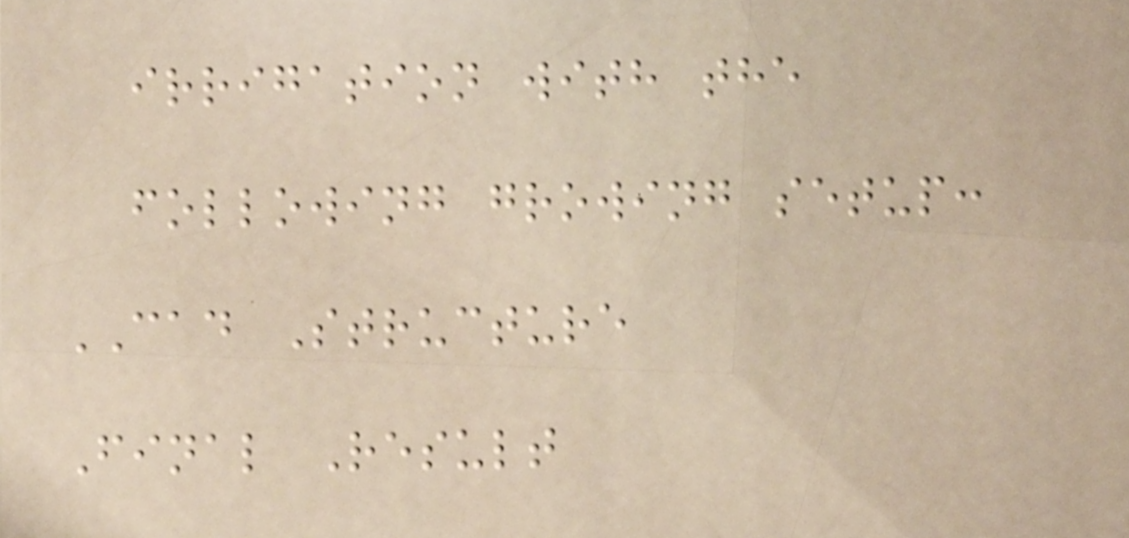irrigation with the
following growing setup:
CAD Structure
Final Result
